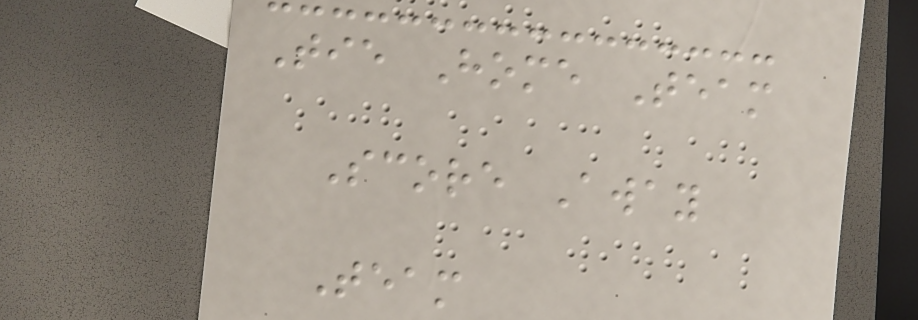Tie Home Team
Score Away
Team
